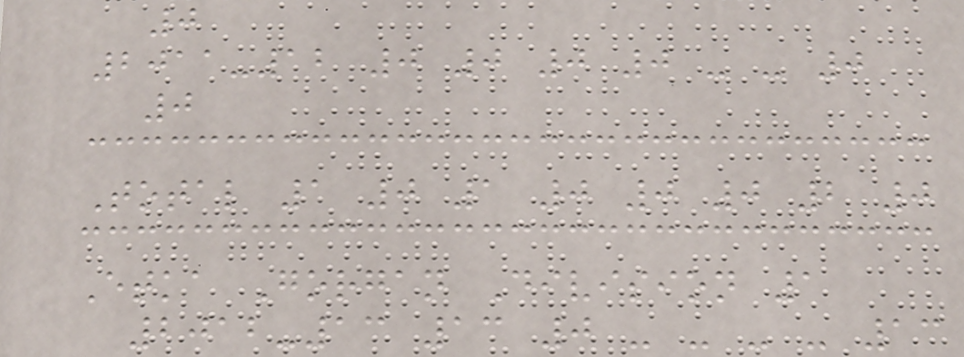0
2011-12 0 0 0 0 - - 0
0
Total 1 0 1 0 0 0 2 0
Etka Gorgan Division 1
2012-13 13 0 - - - - 13
